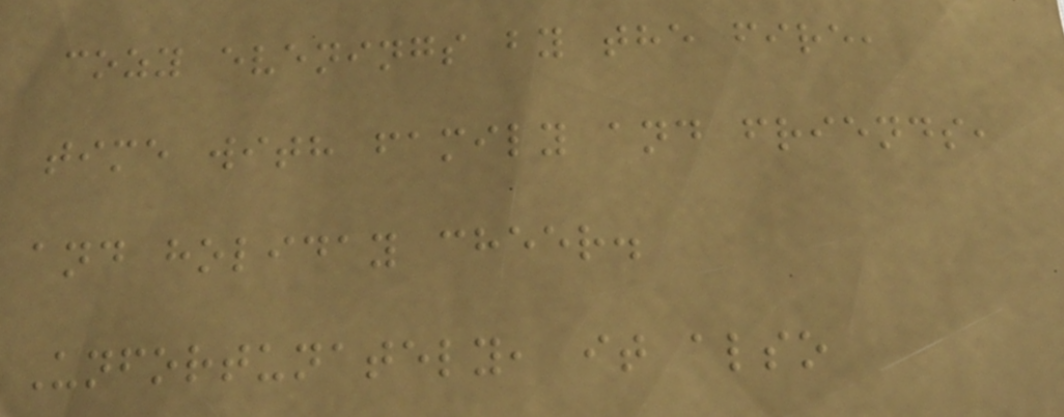cozy evenings by the fire,
time with family and friends,
and holiday cheer.
Unfortunately, it also
